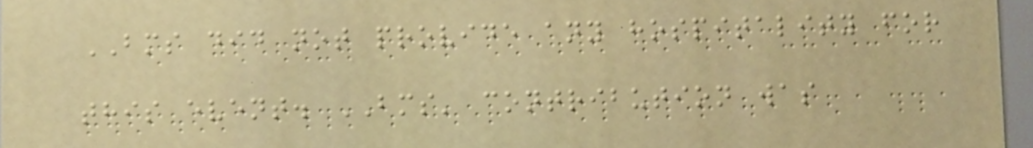BMS did not provide any hospitality for
this event. BMS' contribution was
